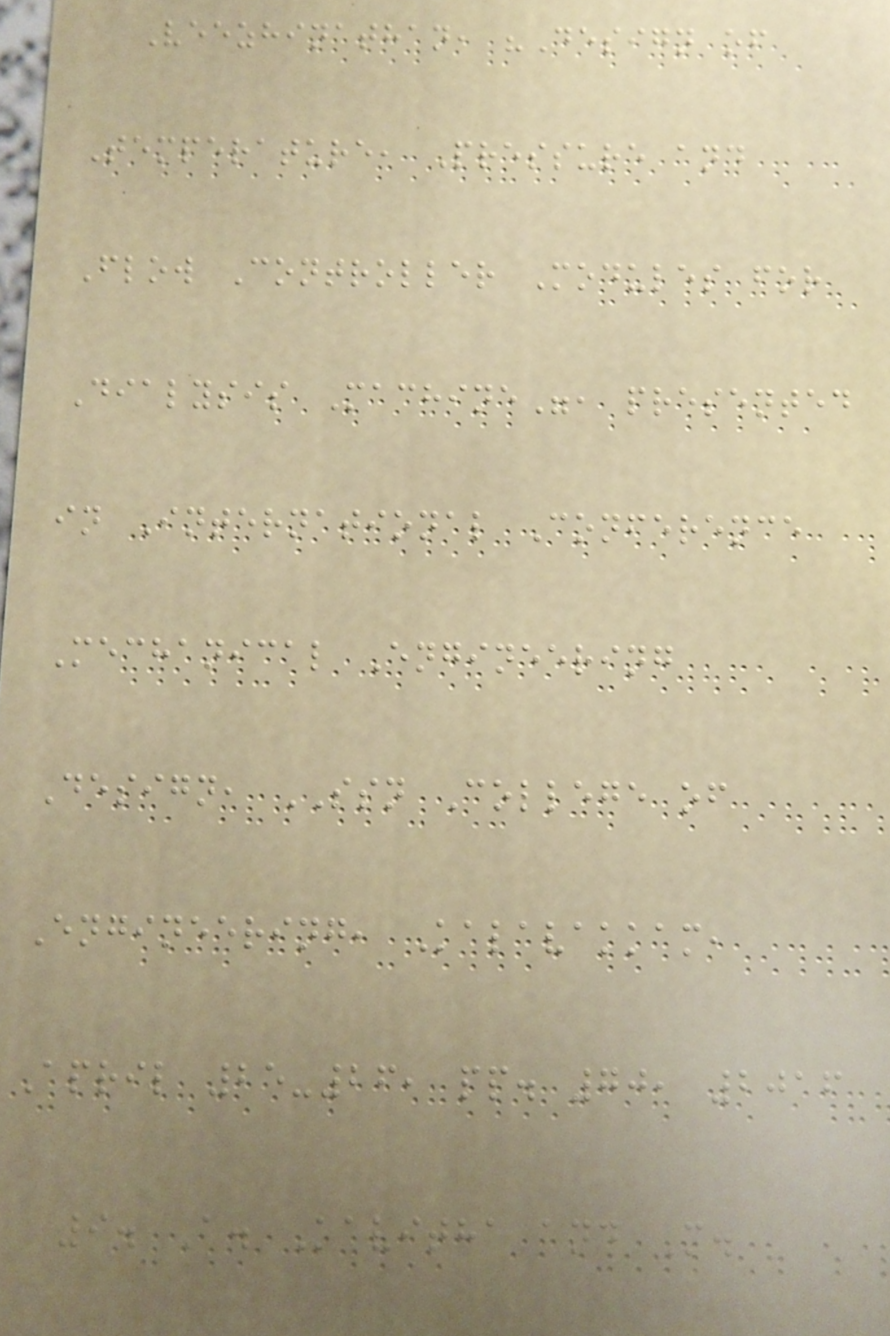Veezhinathan, "Design of
Temperature, Pressure and
Flow Controller Modules for
Dialysis Machine", presented
in International Conference
Mechanical Engineering
Design, SSN College of
Engineering, Kalavakkam,
April 25-26, pp. 70, 2016
9. A. Kavitha and M.
